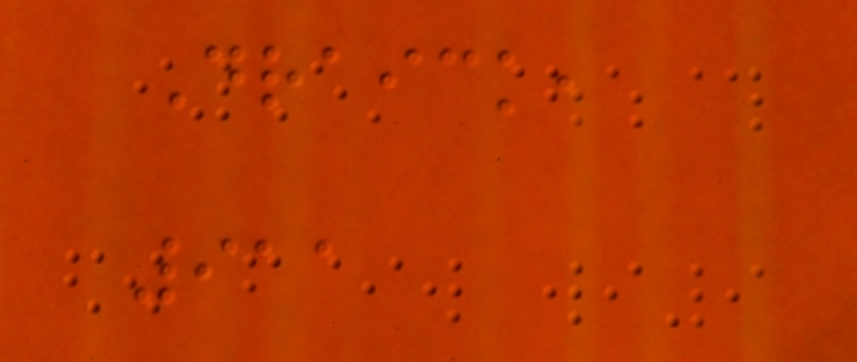Draick,
911
